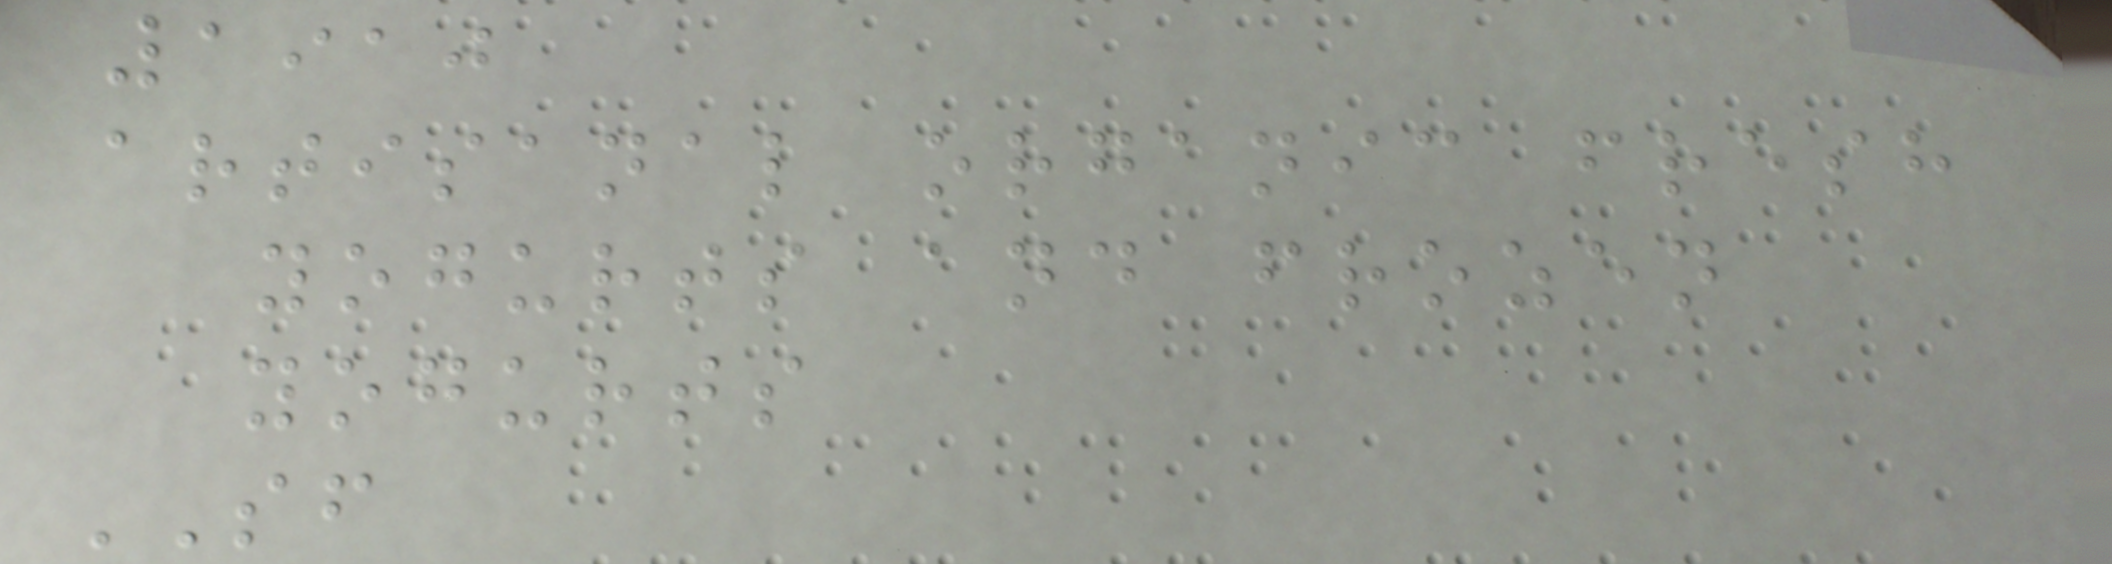1910
artisanal organic fresh
yogurts and frozen
yogurts
SF
